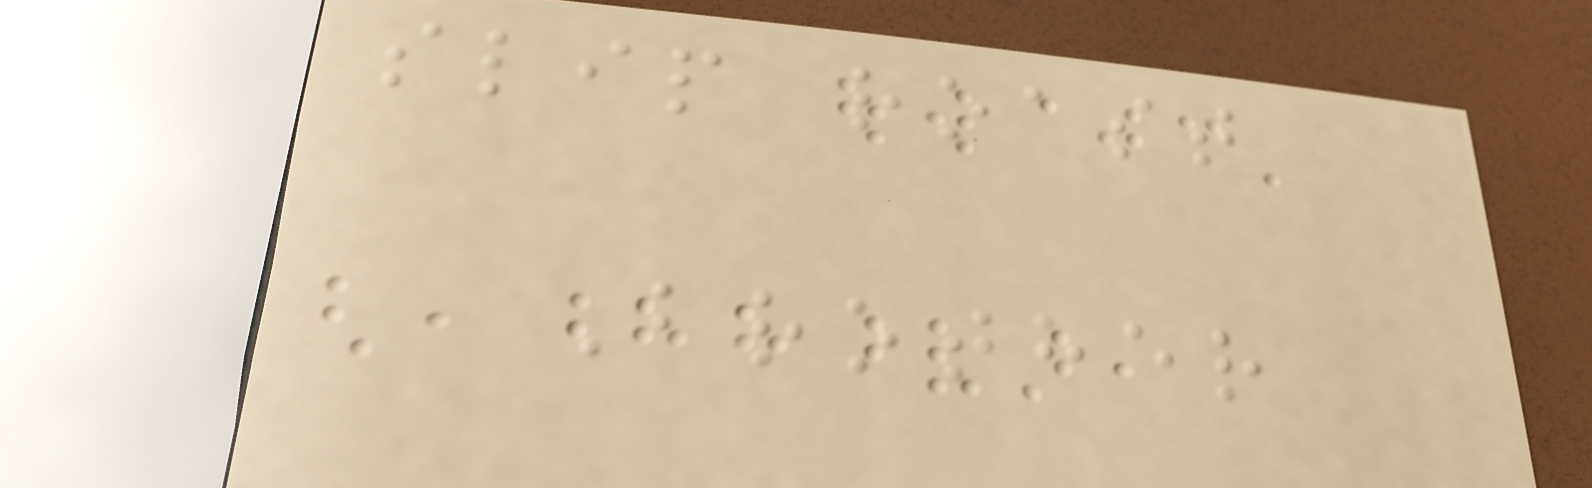slip roast
Brother
